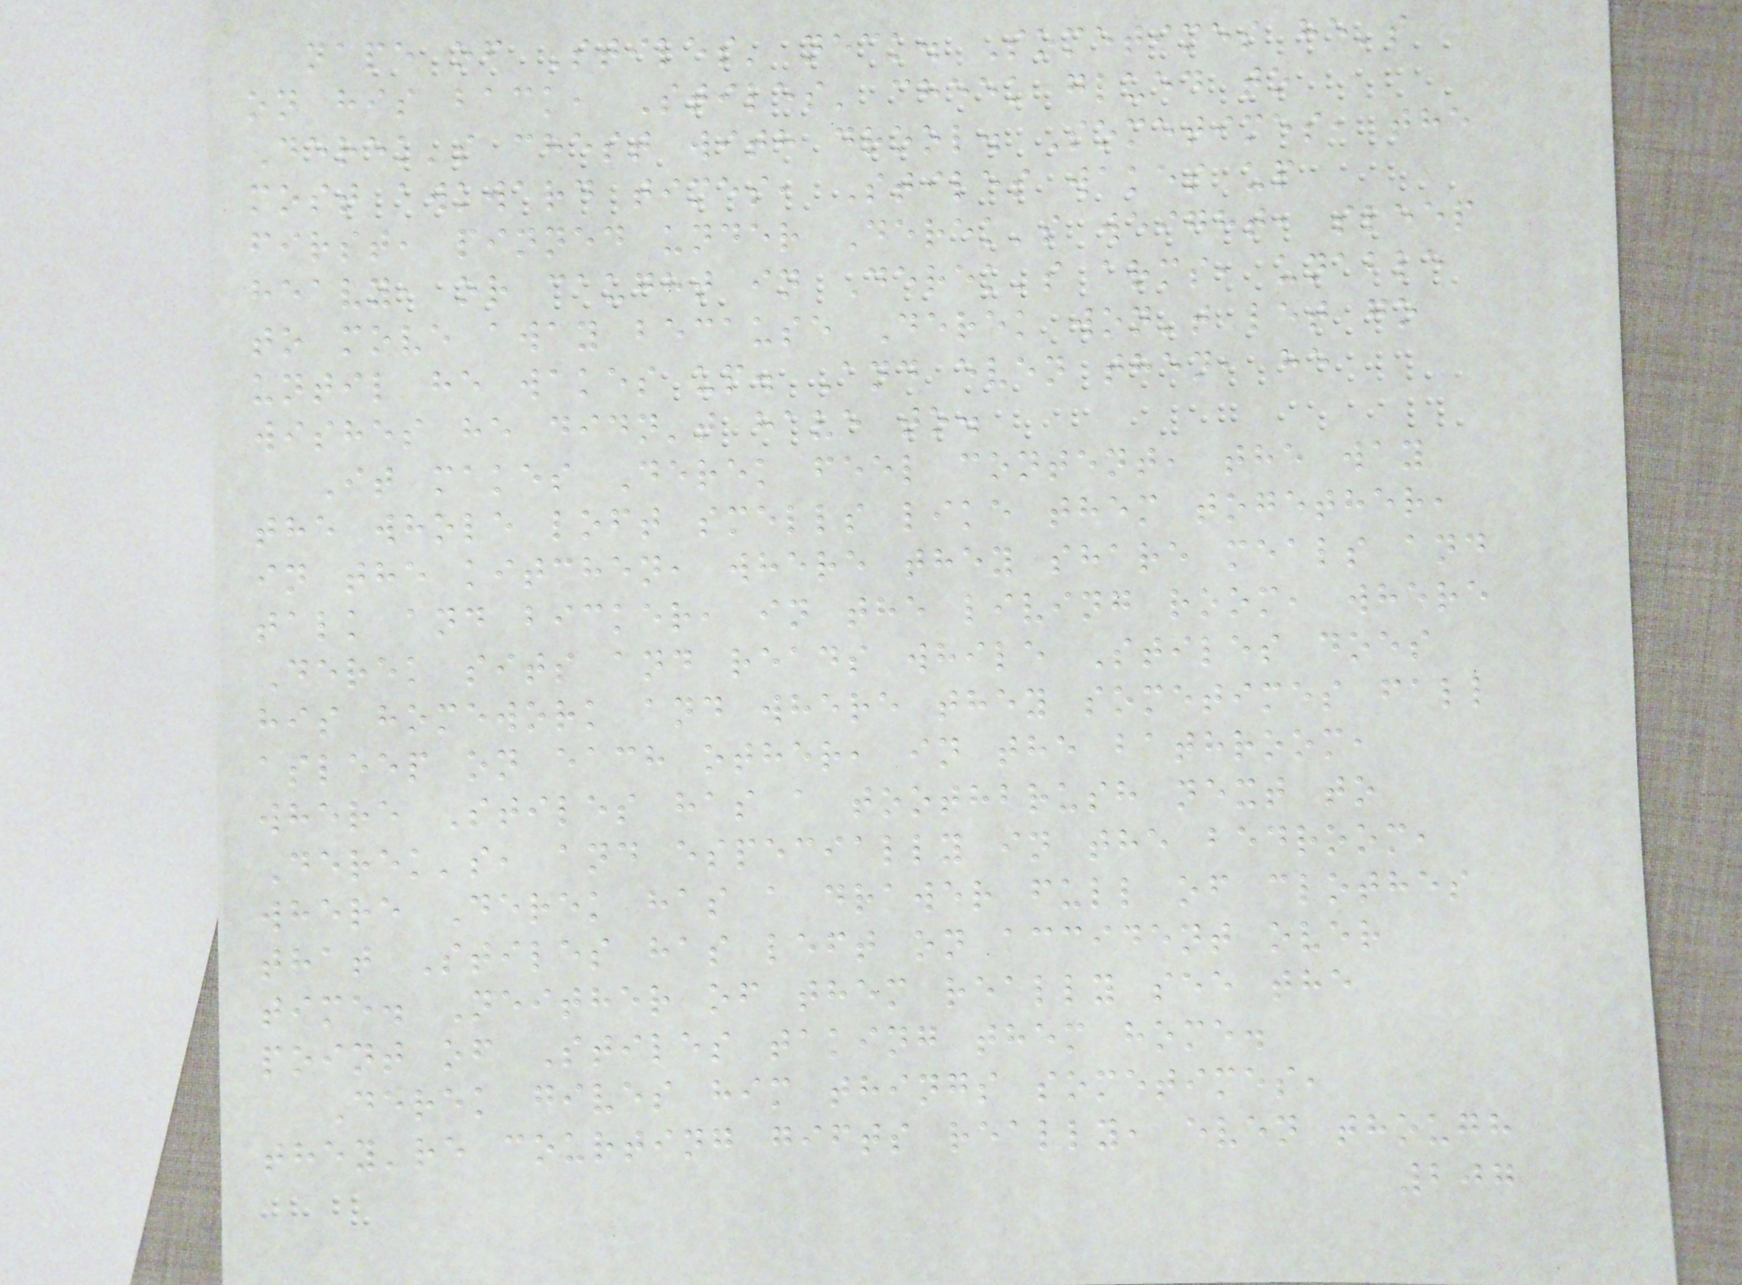nape of Stiles' neck. Sometimes he's
on his back, Stiles' cheek glued to
Derek's chest with drool. Sometimes, the
most awkward times, Stiles wakes up
first, pinned under Derek's weight, sleep
heavy, or caught in Derek's arms, unable
to move away because Derek won't let go
until he wakes up. And even then, he
wishes he didn't have to.
It makes Derek feel content, the way
the whole loft smells like them together,
in the kitchen, where they share meals and
talk and bicker, in the living room, where
Derek sits and reads while Stiles does
his homework and where they sometimes fall
asleep on each other, in the bathroom,
where Stiles has a toothbrush next to
Derek's, and especially in the bedroom,
where Derek has a drawer full of clothes
that Stiles has left on accident over
time. Neither of them really see the
point of Stiles taking them home.
Derek gives him things sometimes,
they're courting gifts really, even though
207
